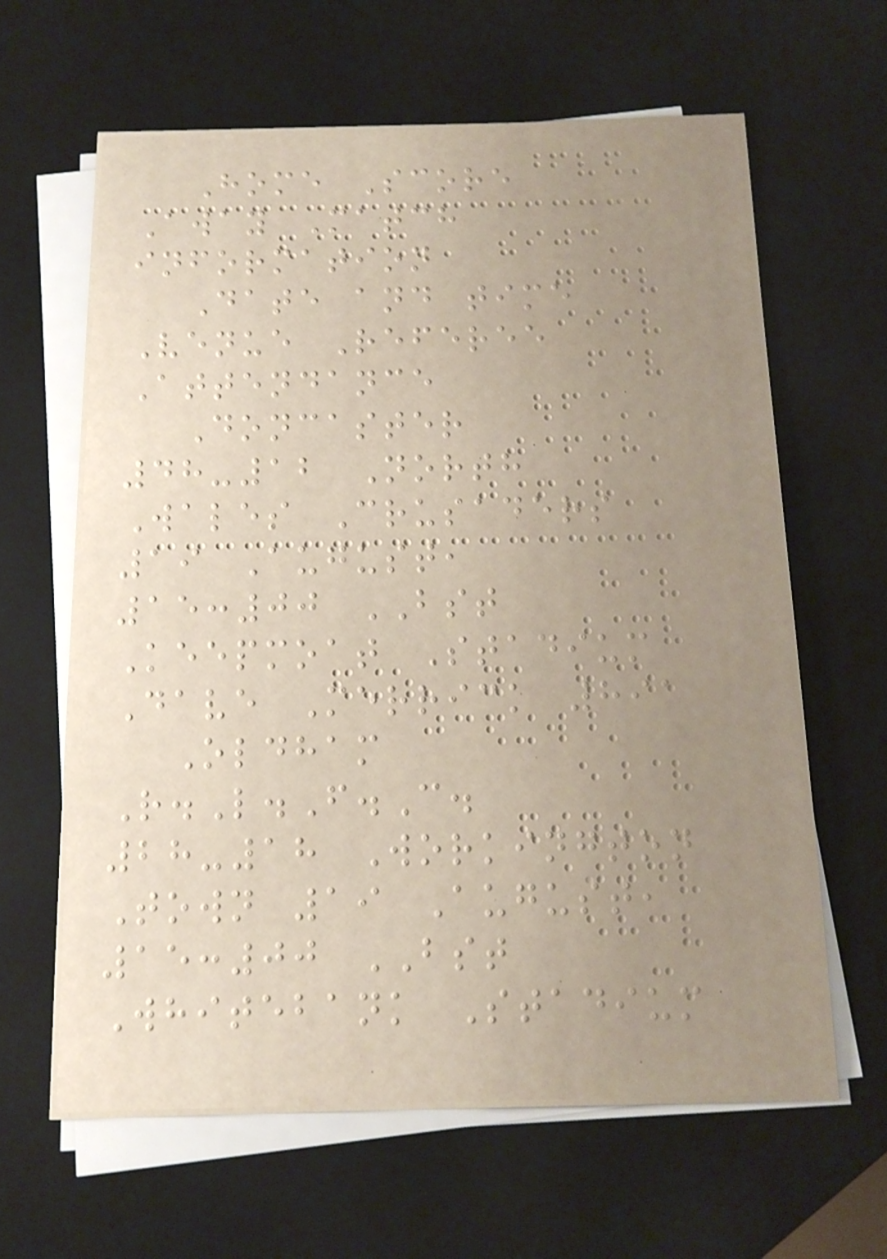Home Score
Away Match
information
Date and time
Venue Referee
Attendance
Doncaster
48-12 North
Wales Crusaders
19 August,
15:00 BST
Keepmoat Stadium
Dave Merrick 891
Oldham
R.L.F.C.
28-18 Workington
Town 19 August,
15:00 BST
Whitebank Stadium
